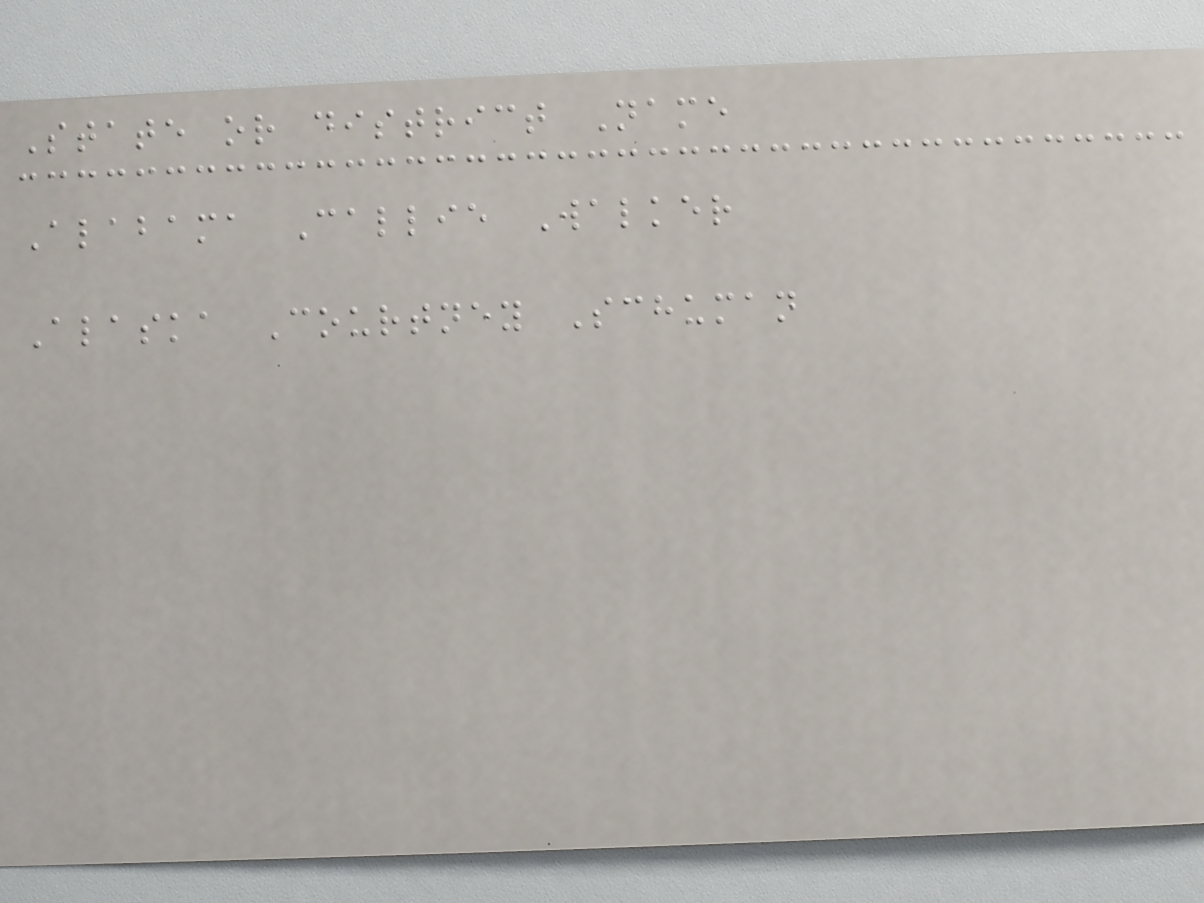State or district Name
Alabama Callie Walker
Alaska Courtney Schuman
